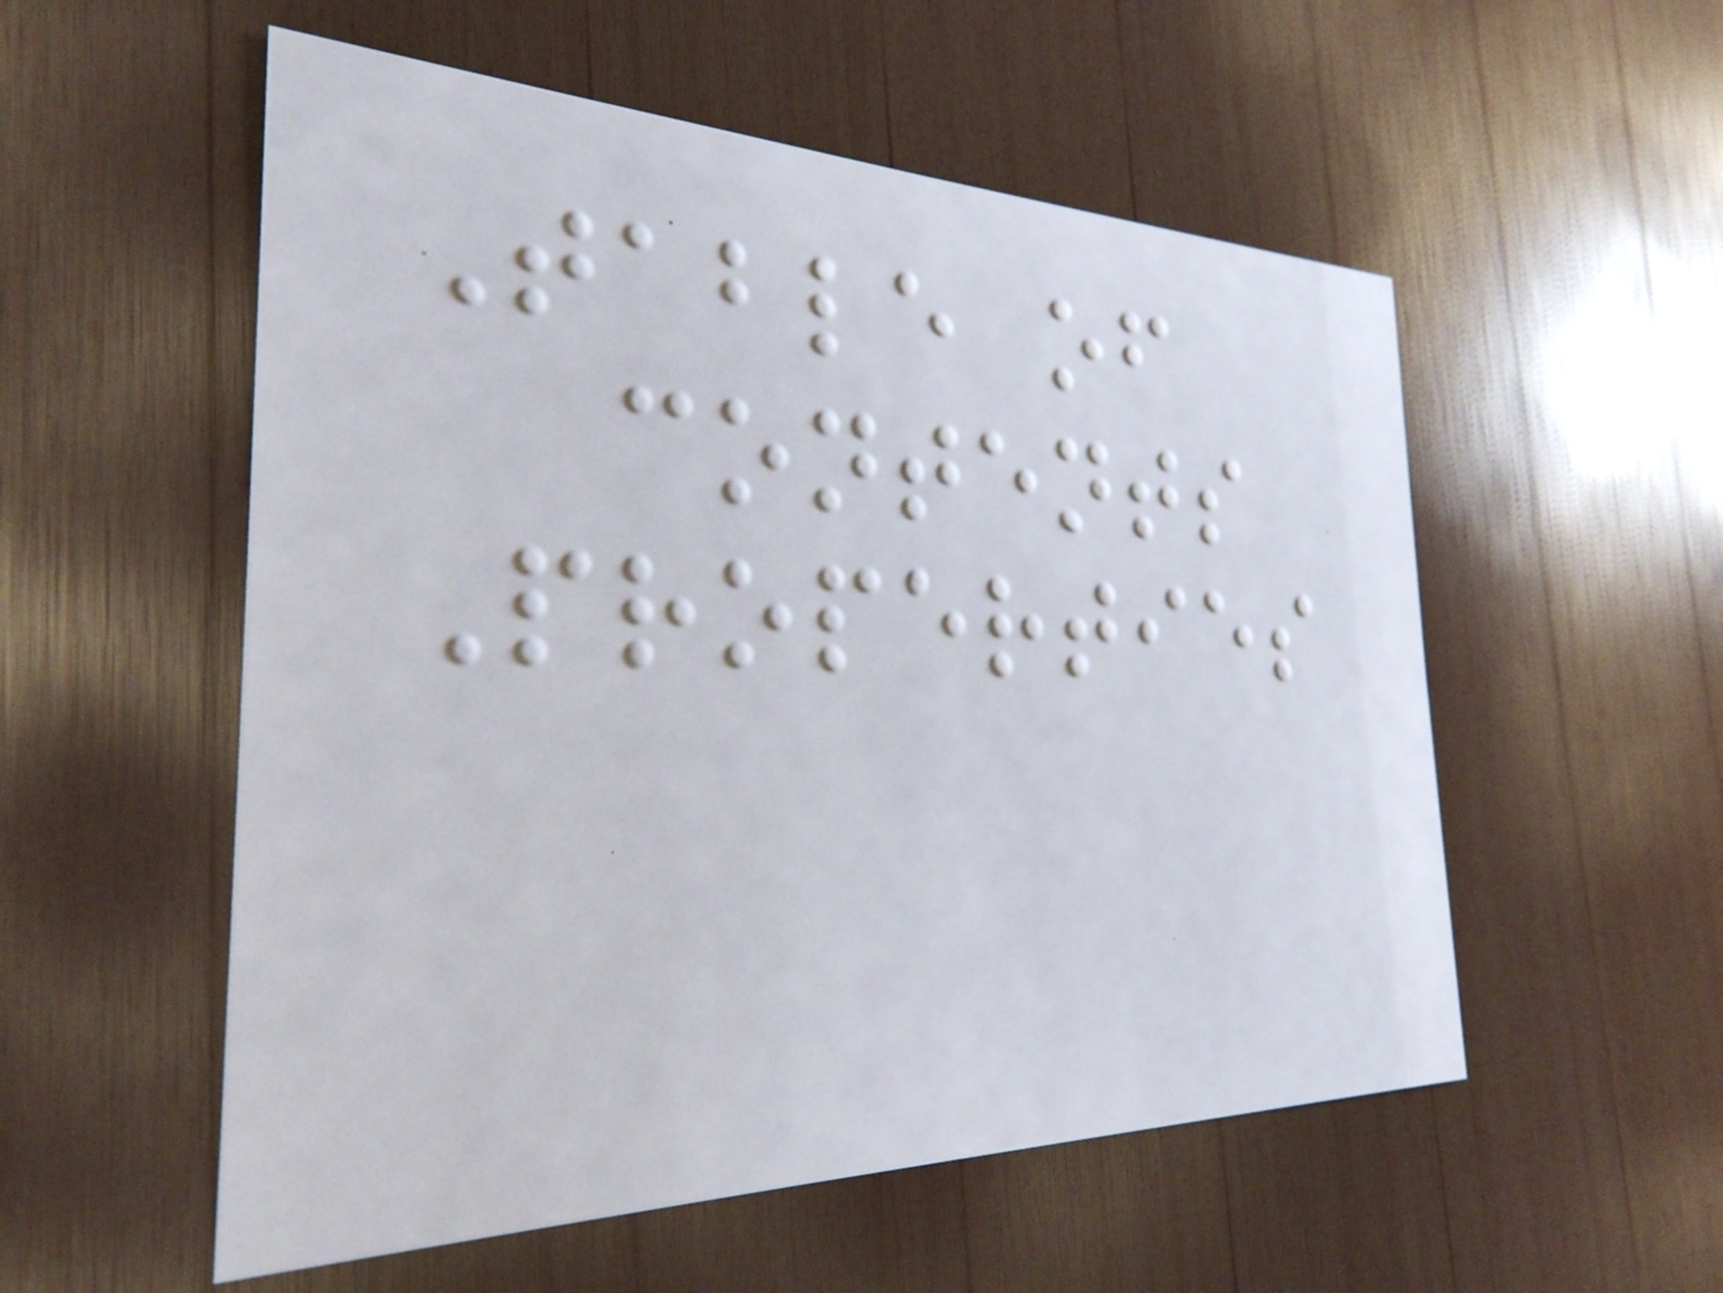Table of
contents
Properties
